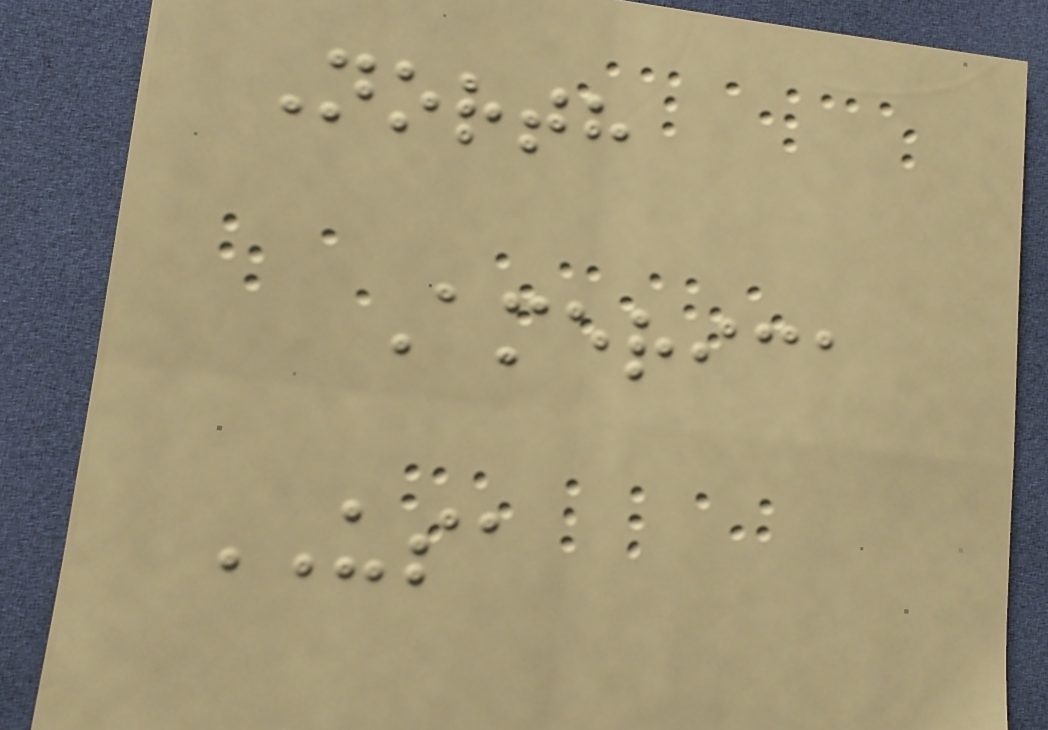North
America
USA
